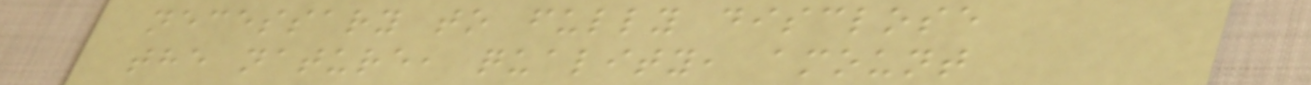necessary to fully disclose
the nature, quality, amount
